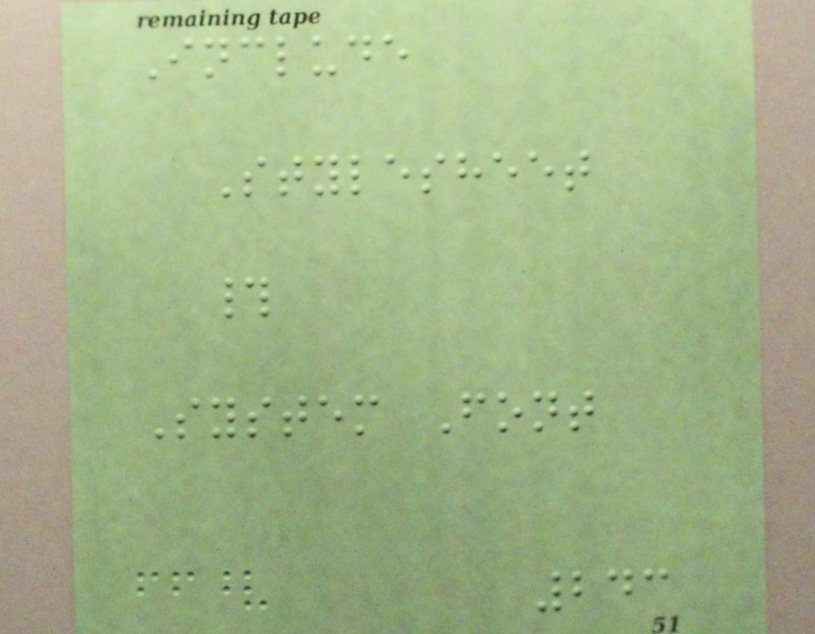Include
Stylesheet
#
System Font
243
